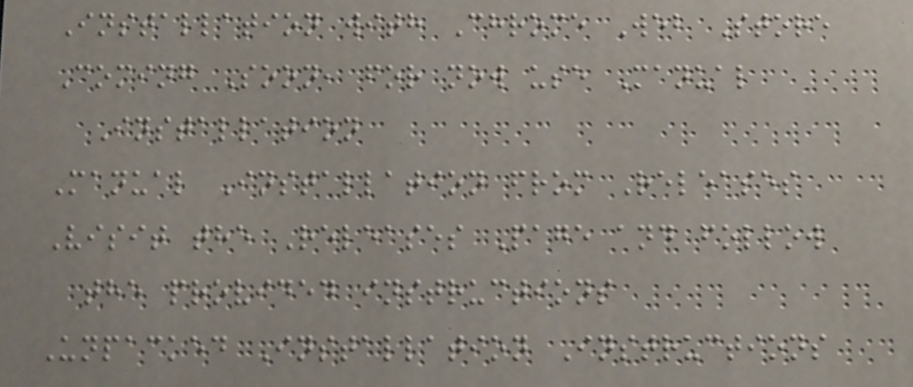Installation with Chrome Web Store
Coming Soon, for now use Manual
Installation
Manual Installation from Releases
Visit the Releases Page and follow
the provided instructions
Unpacked Installation Instructions
